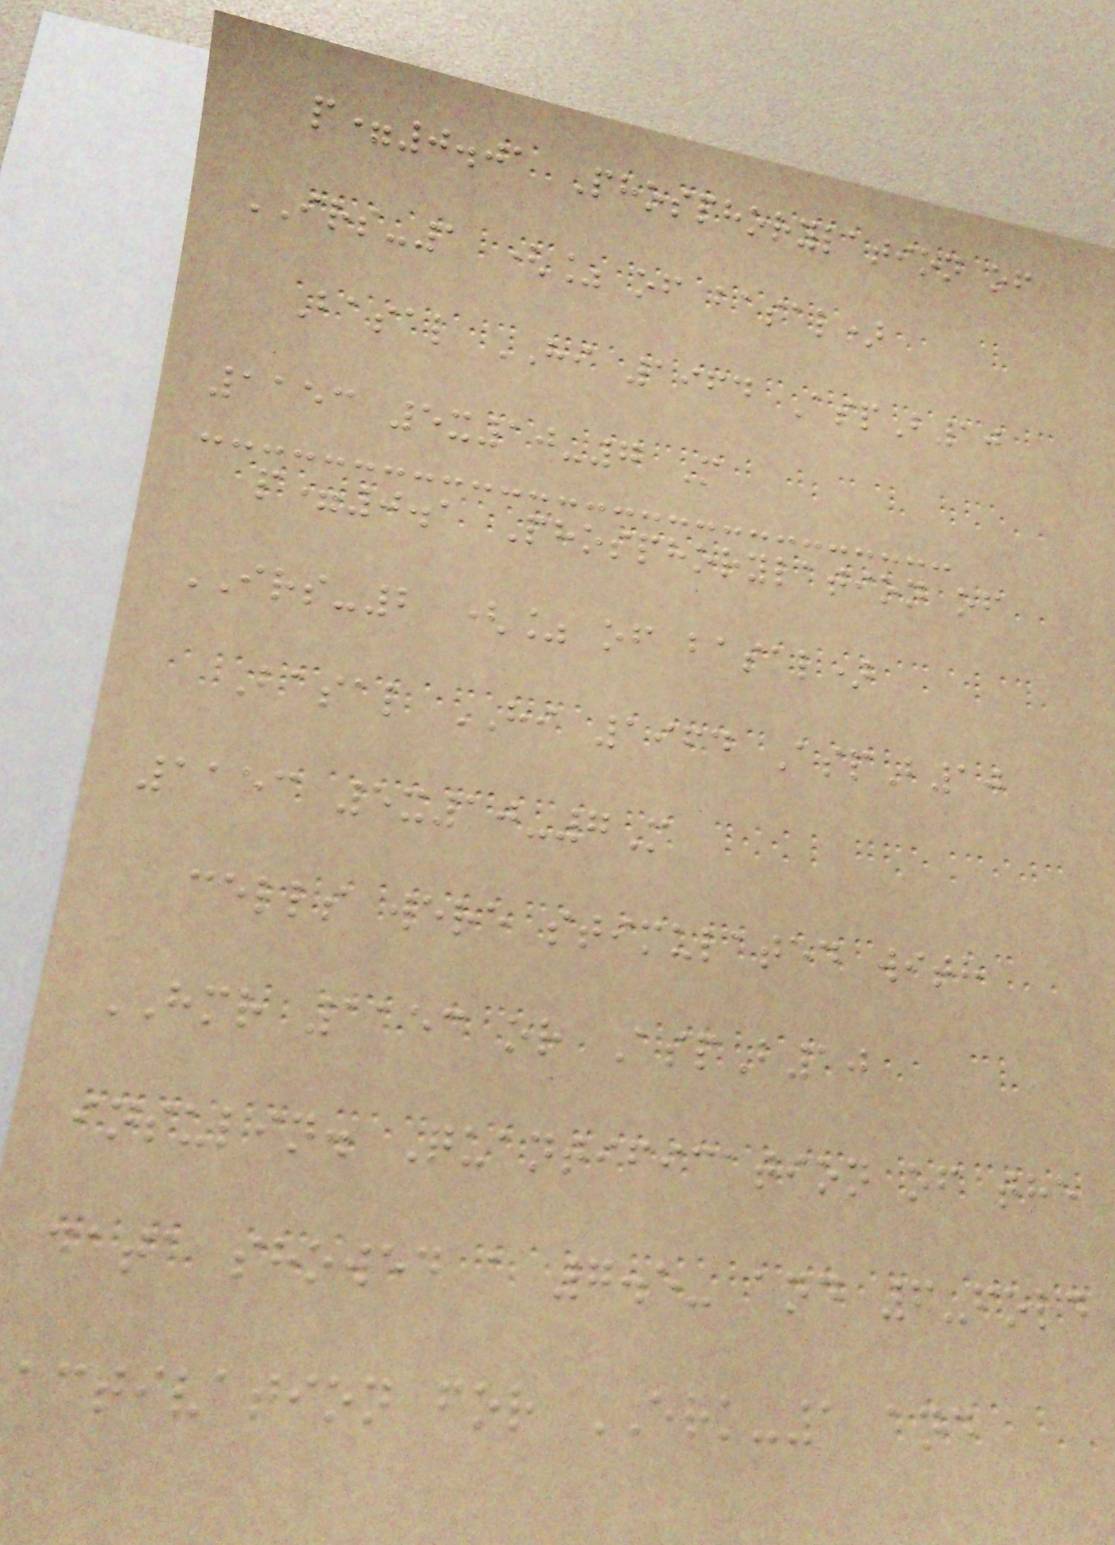p=0.01 Phosphorylation of
IRS-1 (% of basal)
Basal HI 1964 AspB10
1153 5x10-7 M
p=0.1 Phosphorylation of
IRS-2 (% of basal)
Basal HI 1964 AspB10
1153 5x10-7M
cells were stimulated with
HMR 1153 or AspB10
insulin. Quantification of the
data showed a 7.5- and 6-fold
activation for ERK-1 and
